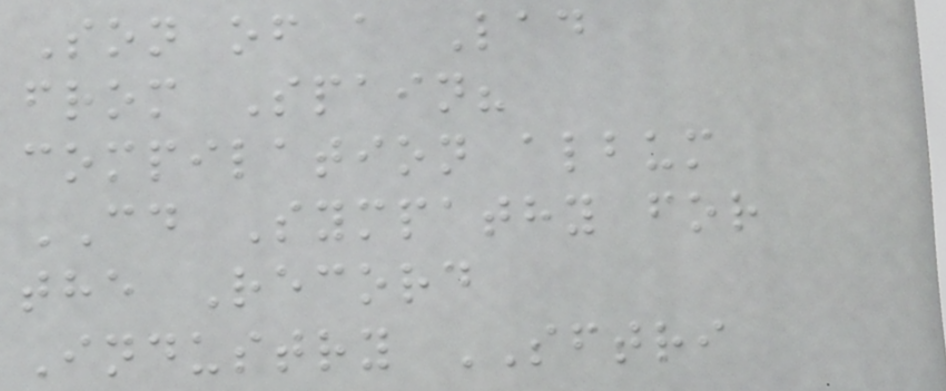Son of a Lad
from Spain?
compilation album
CD Sympathy for
the Record
Industry SFTRI
